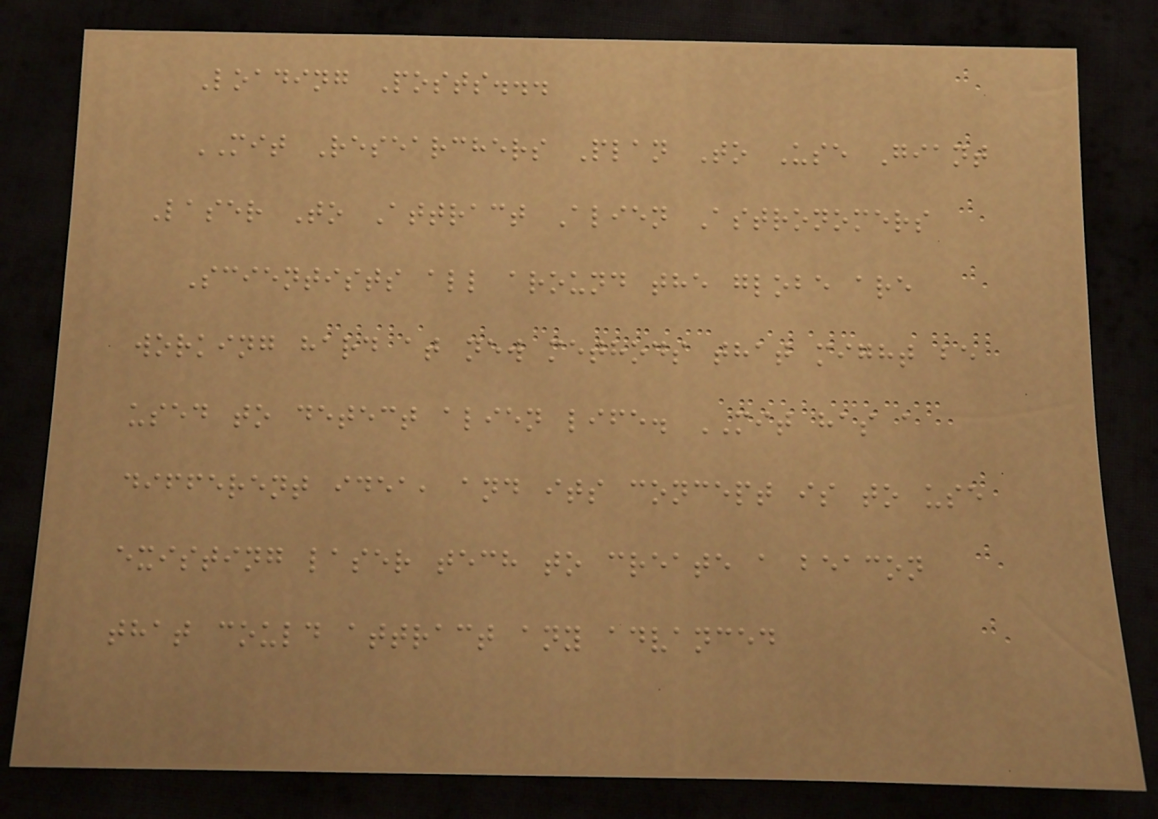Loading Posts...
MIT Researchers Plan To Use Giant
Laser To Attract Alien Astronomers
Scientists all around the globe are
working hard at new methods that might be
used to detect alien life. MIT has a
different idea, and its concept is to use
existing laser tech to create a beacon
that could attract any advanced
